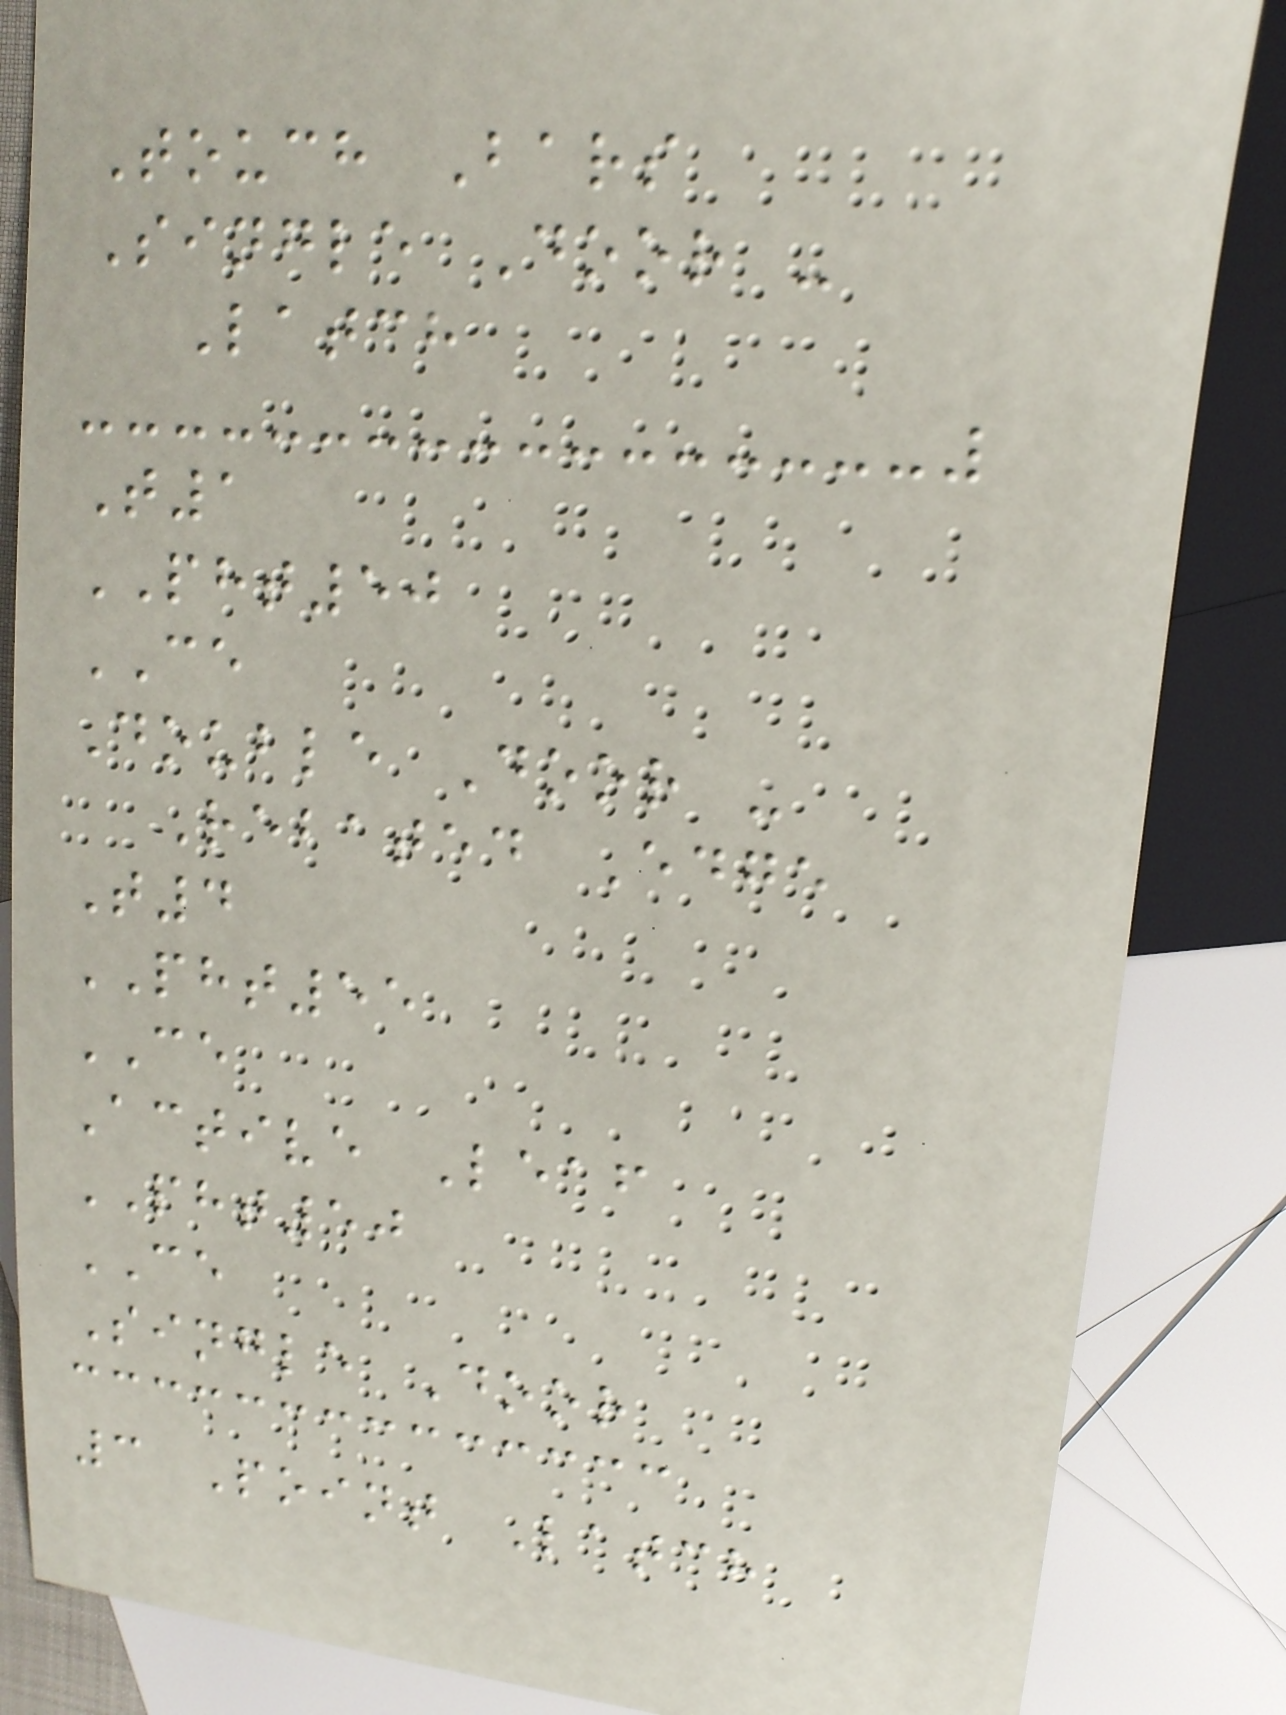Touch Bars
Single Door -
Latch
T1
PHT50
CE
Double Door -
Rebated Edge
T4
PHT55
CE
Active Leaf
PHT50
CE
Single Door
3 Point Latch
